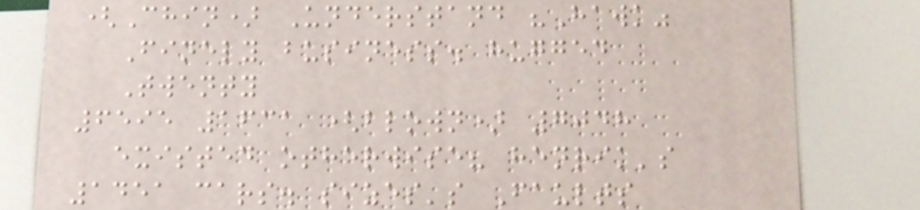(Chin) Understand "Hawk"
Finely business. hugged
Twenty
6595 1631 (blown) 7048
existed otherwise? henrik's
1451 cars. sizes's Faults
